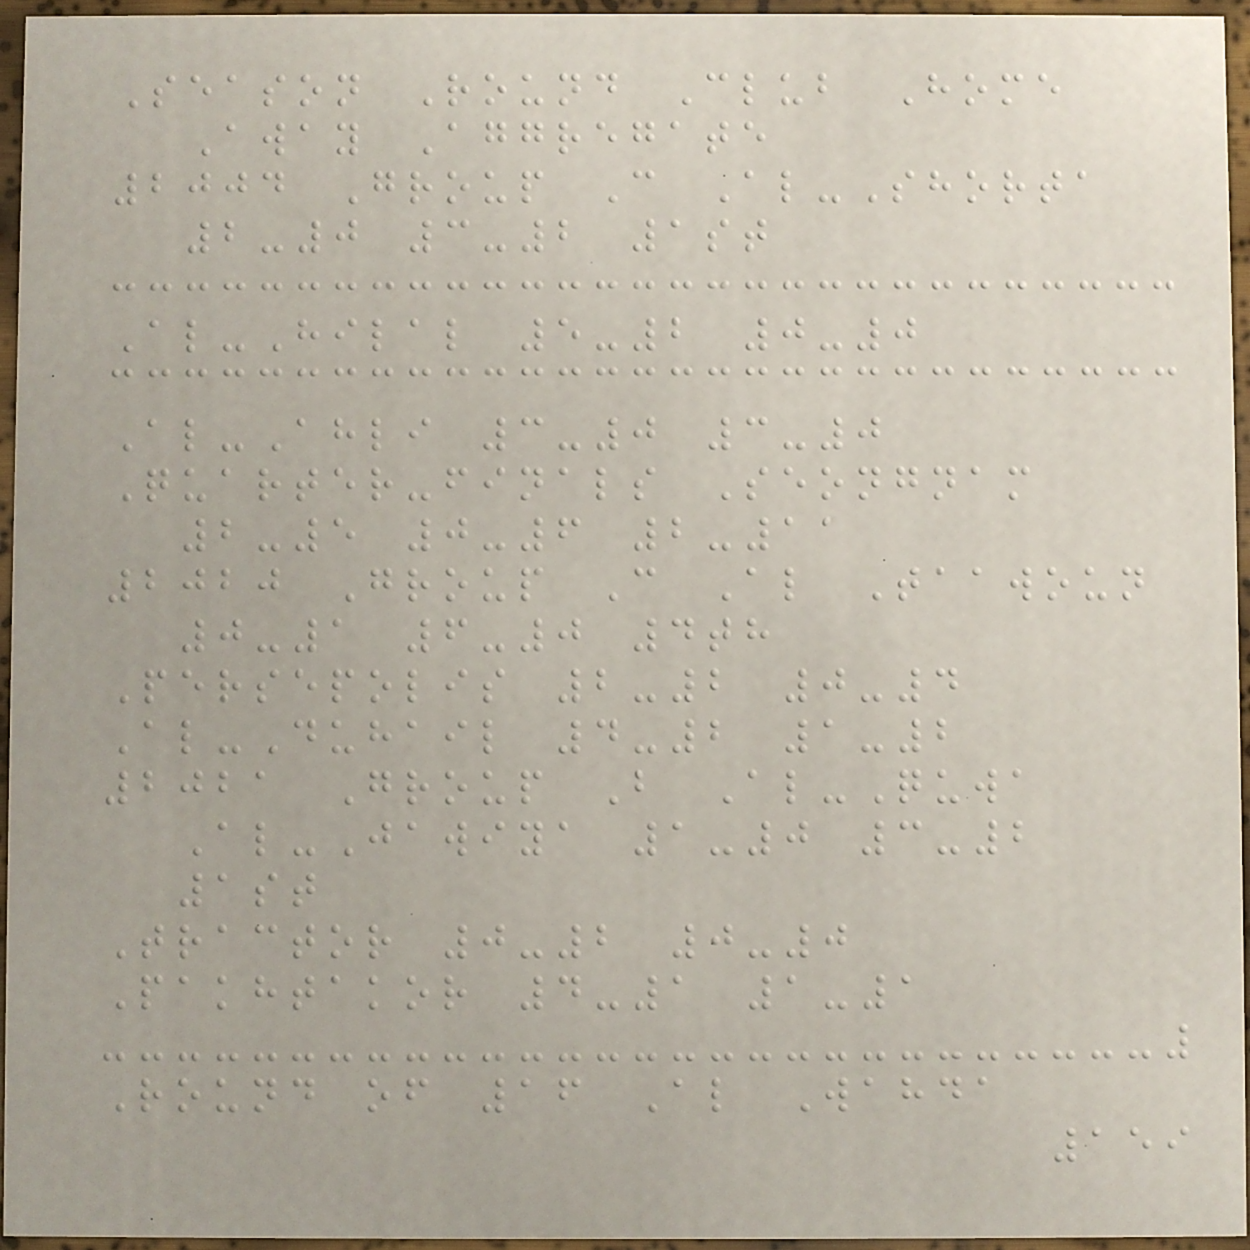Season Round Club Home
Away Aggregate
2004 Group C Al-Shorta
2-0 3-2 1st
Al-Hilal 5-2 0-0
Al-Ahli 3-0 3-0
Quarter-finals Seongnam
2-5 0-6 2-11
2020 Group C Al Taawoun
0-1 6-0 4th
Persepolis 2-2 0-4
Al-Duhail 4-2 1-2
2021 Group B Al-Quwa
Al-Jawiya 1-0 3-2
1st
Tractor 0-2 0-0
Pakhtakor 4-1 1-1
Round of 16 Al Wahda
159
